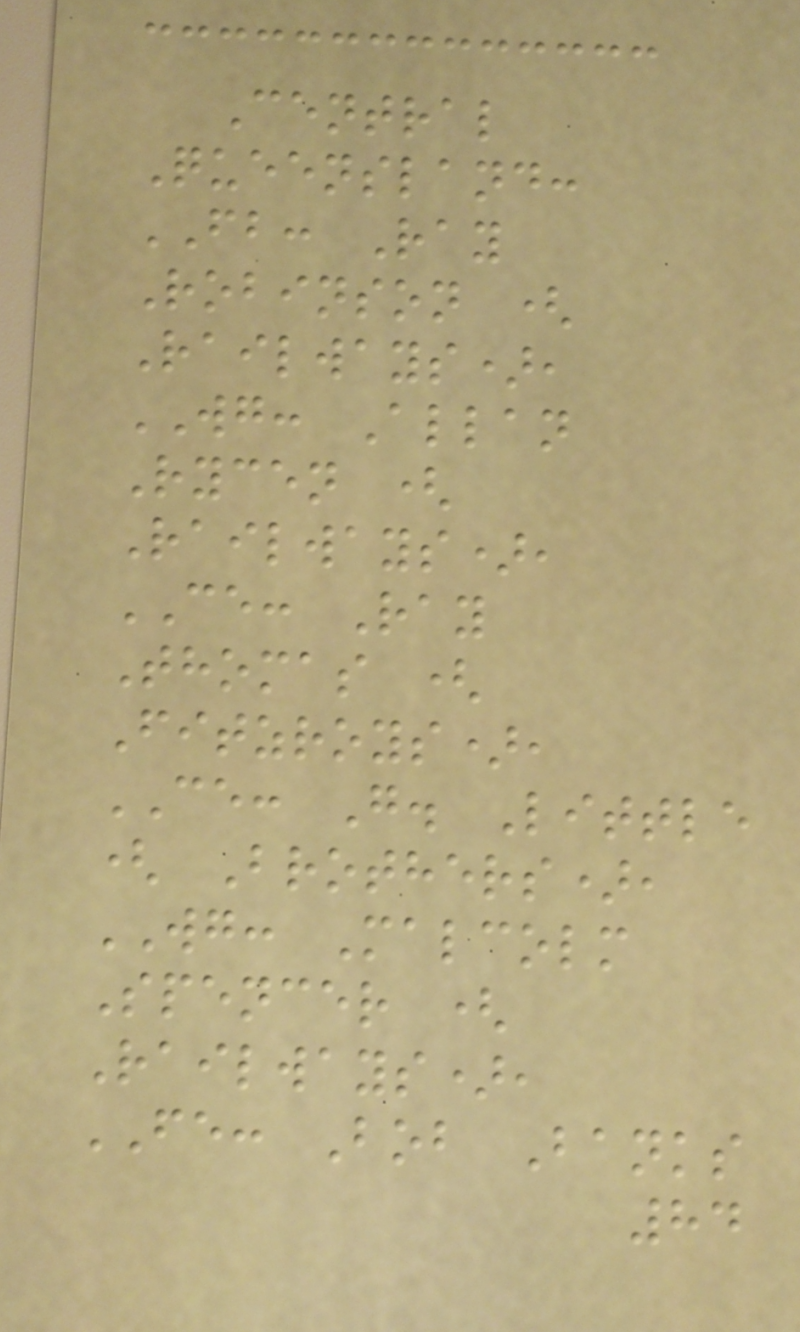Central
Queensland:
FB: Ray
Robinson (
Railways),
WG: Allan
Rycen (
Railways),
CE: Ray
Thomas (
Fitzroys),
CE: G. Little
( Brothers),
WG: Malcolm
Spencer (
Railways),
FE: Bob Banks
84
